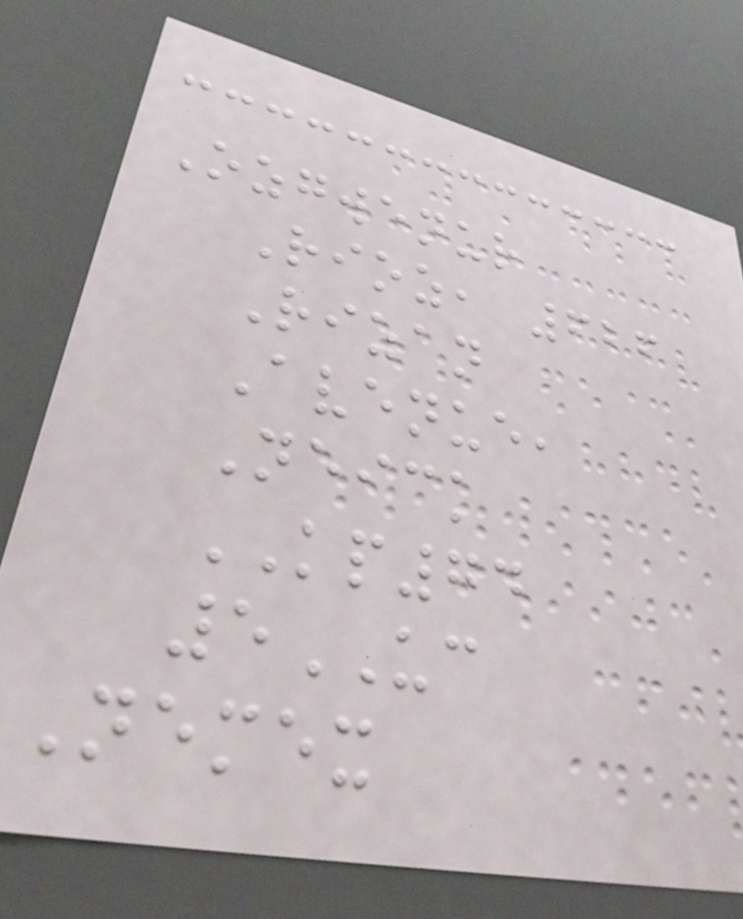Ozgwenur
Rioz, 626
Rizan
Avenue,
Neick
KP74
5UC
Nemex
